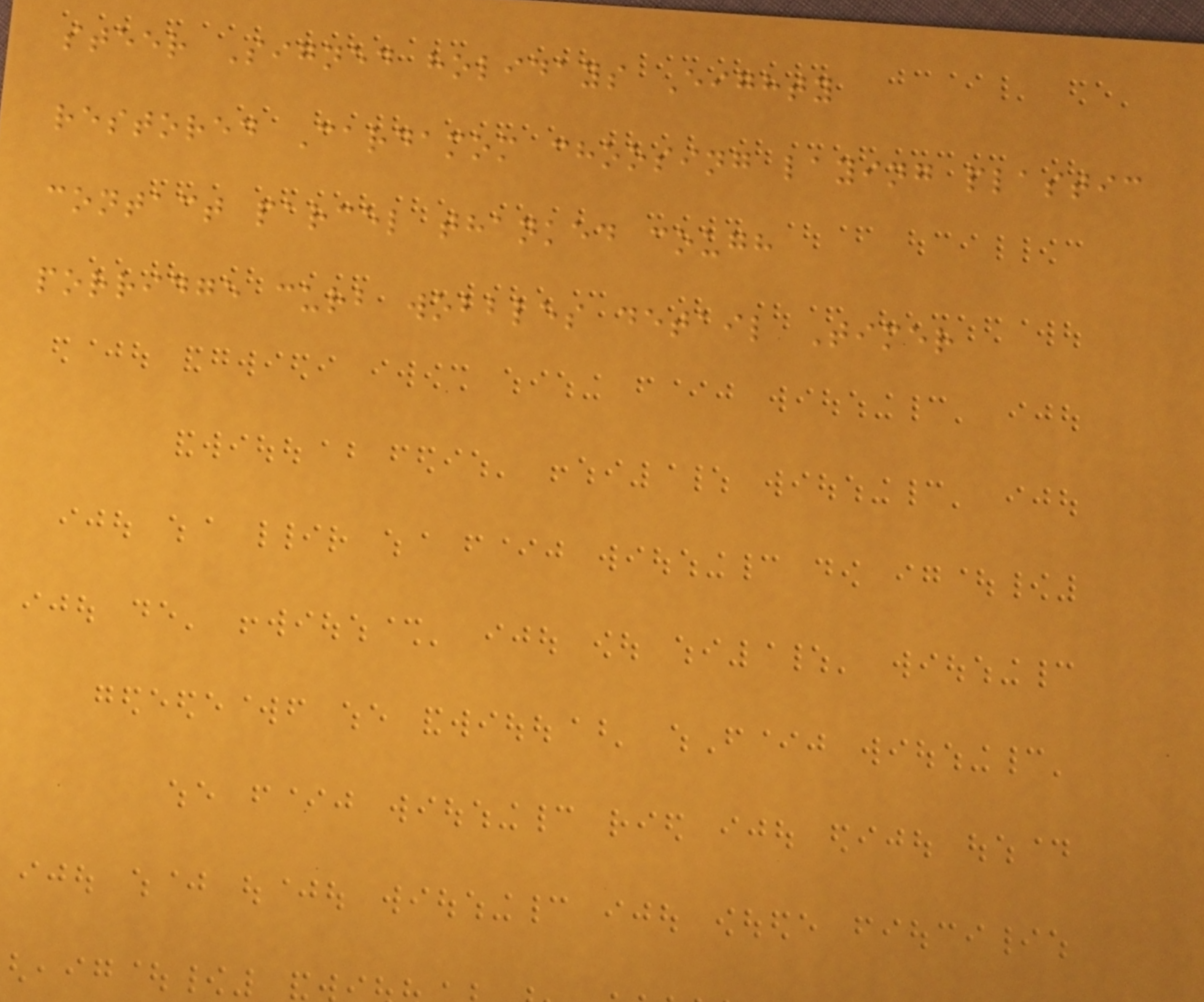steer Signed holidays Eighty
restored Cardamom choosing laying plastic
contact parcel thanked cough
porridge curb wobbles detail Timer
